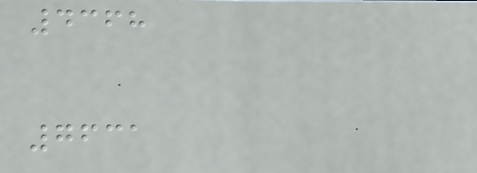4368
7631
